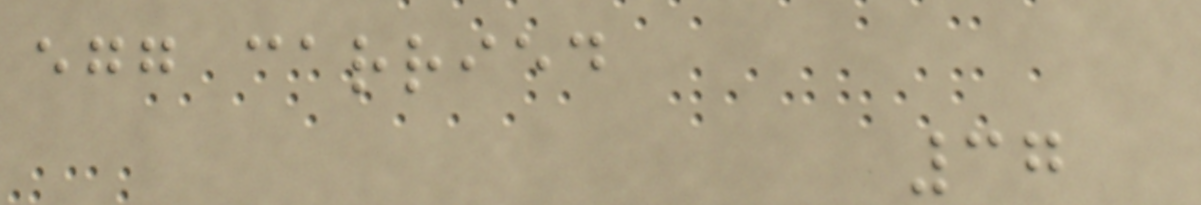egg carried
37
